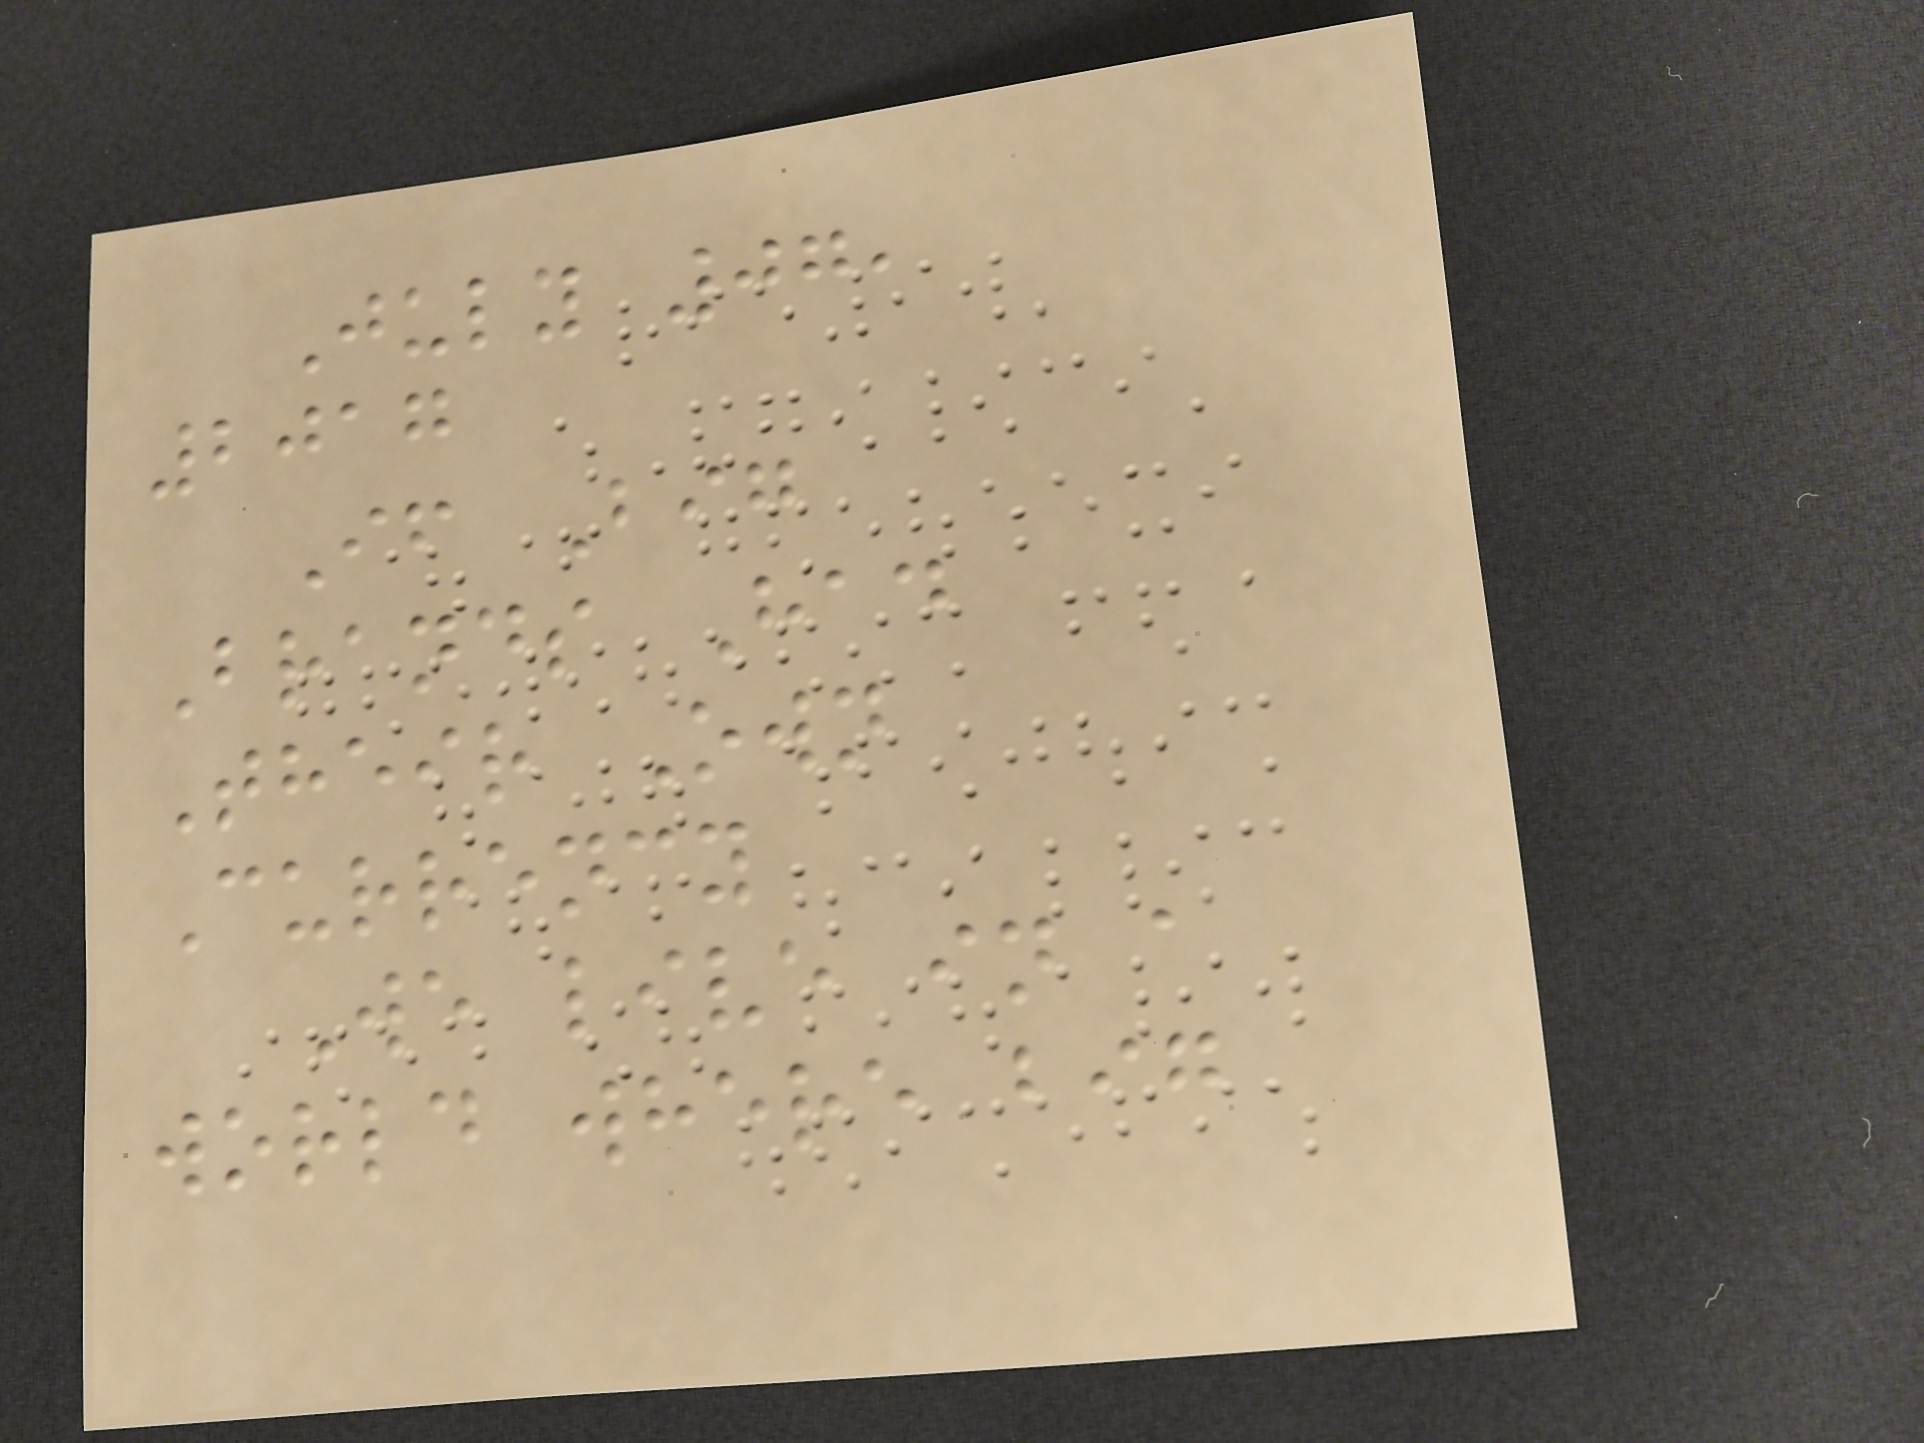July 07,
2017
If Big
Brands Had
Their Own
Currency
We live in a
world where big
